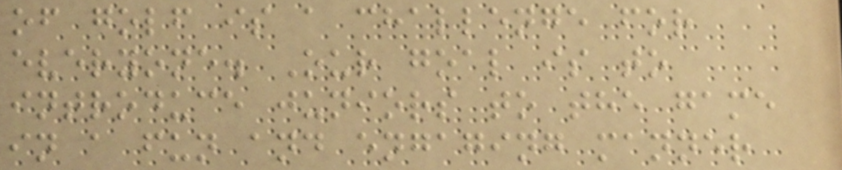of golf is a challenge for
everyone. Our goal is to
introduce juniors to the game
in a fun and engaging manner
